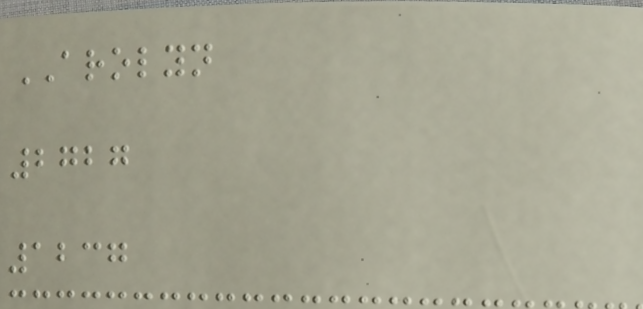AROLYN
2727
1237
